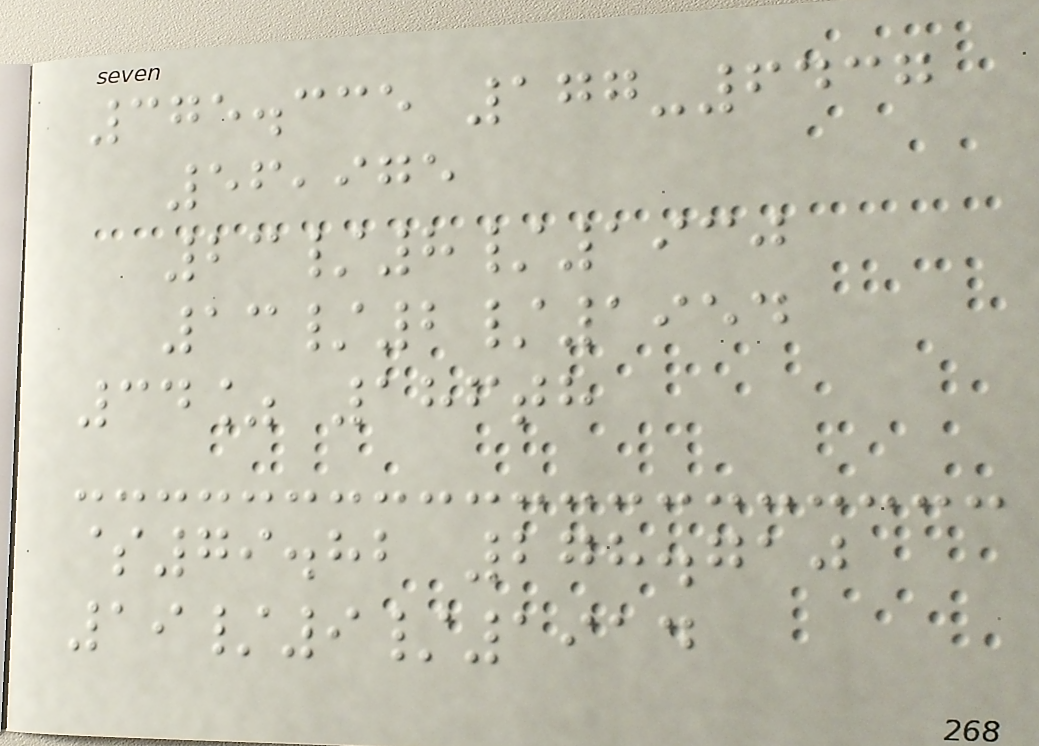375.335 177-6437
56,975
23/8/1930
13/2/1954
34% 186th
$79.82 278.710
19/9/1914
